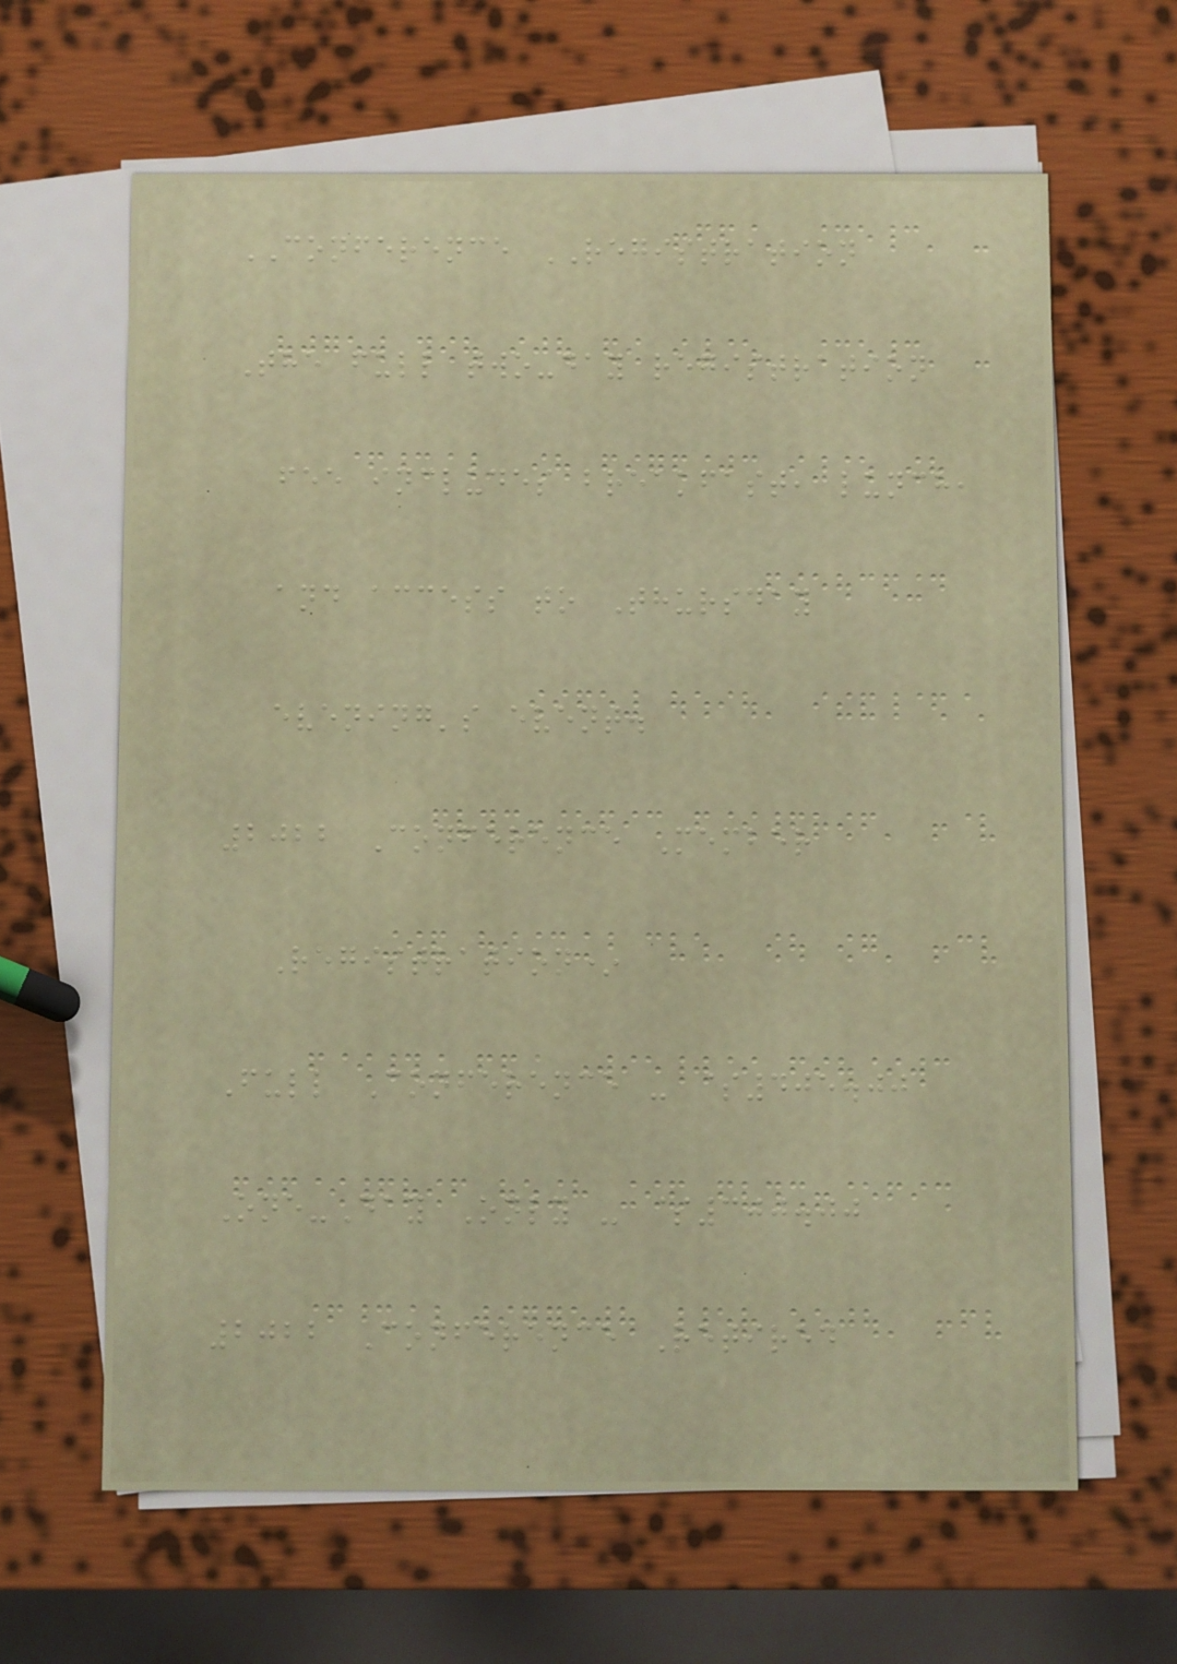CONFERENCE REGISTRATION
The full two-day registration
fee includes breakfast, lunch,
and access to Thursday
evening's event.
2022 Conference Member
Registration*
Full Conference - $405.00
One-Day Only - $300.00
2022 Conference Retired
